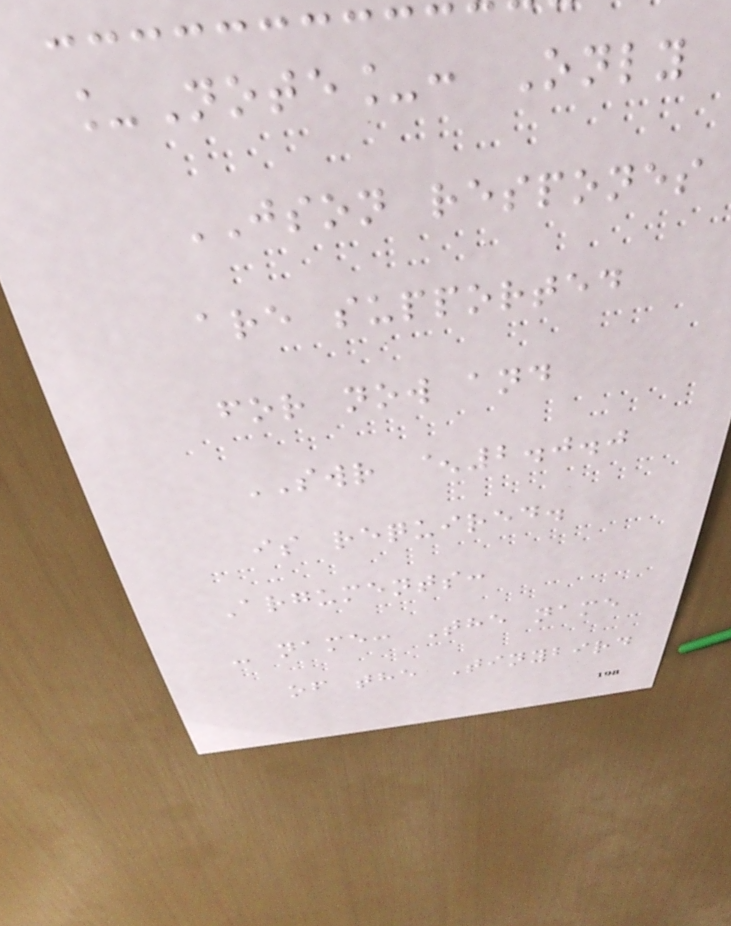_Note_: Only
JSON respones
are supported
for now and
SWR ^2.0.0
is required.
Arguments:
- name: The name
of the Tinybird
